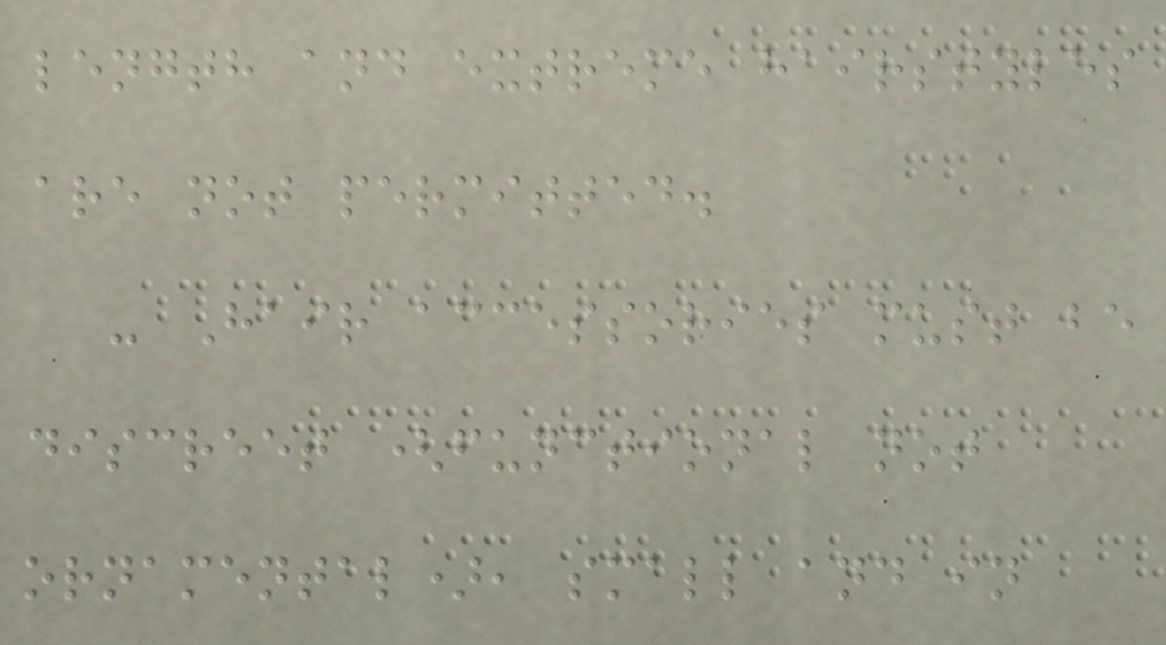length and extreme hairstyles
are not permitted.
- Hair accessories must be
discreet (functional not
ornamental), small and in
